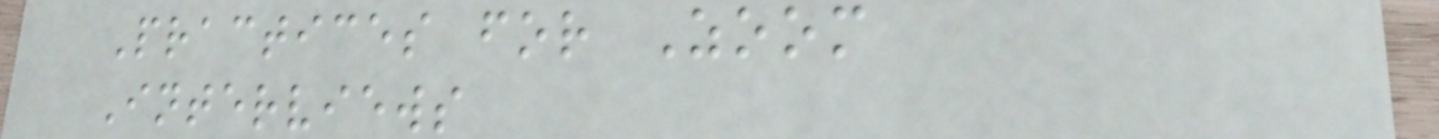Practices for Zoom
Interviews
